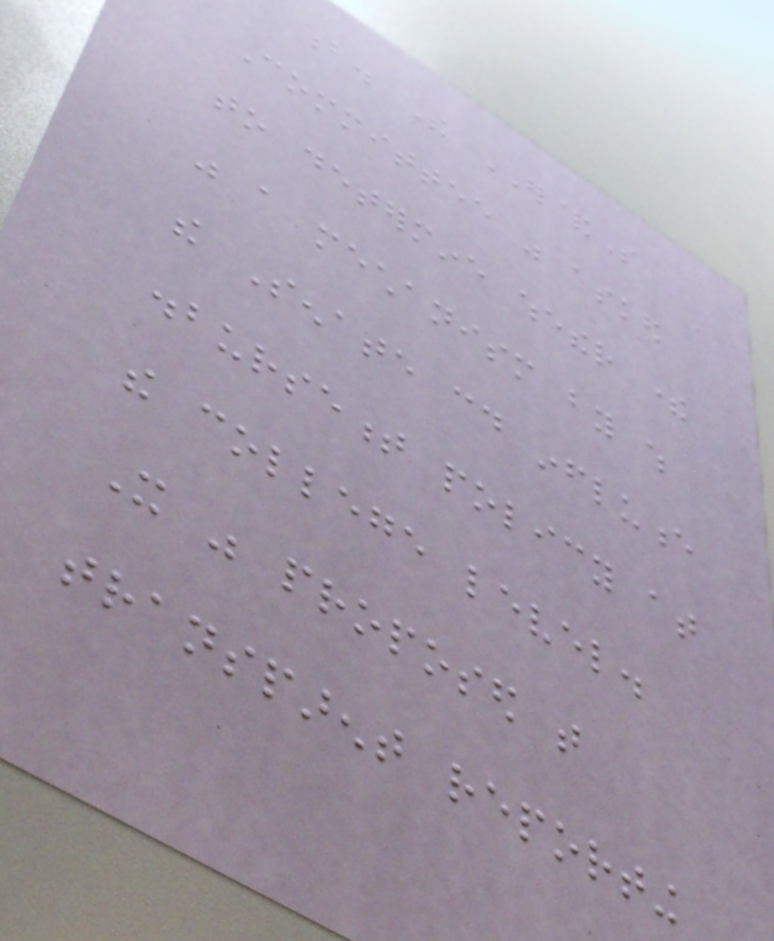b. The ER&S
Committee was asked
to determine whether there
was a mechanism by which
the Senate could influence
disbursement policy at
the college level.
It was proposed that
transparent reporting
